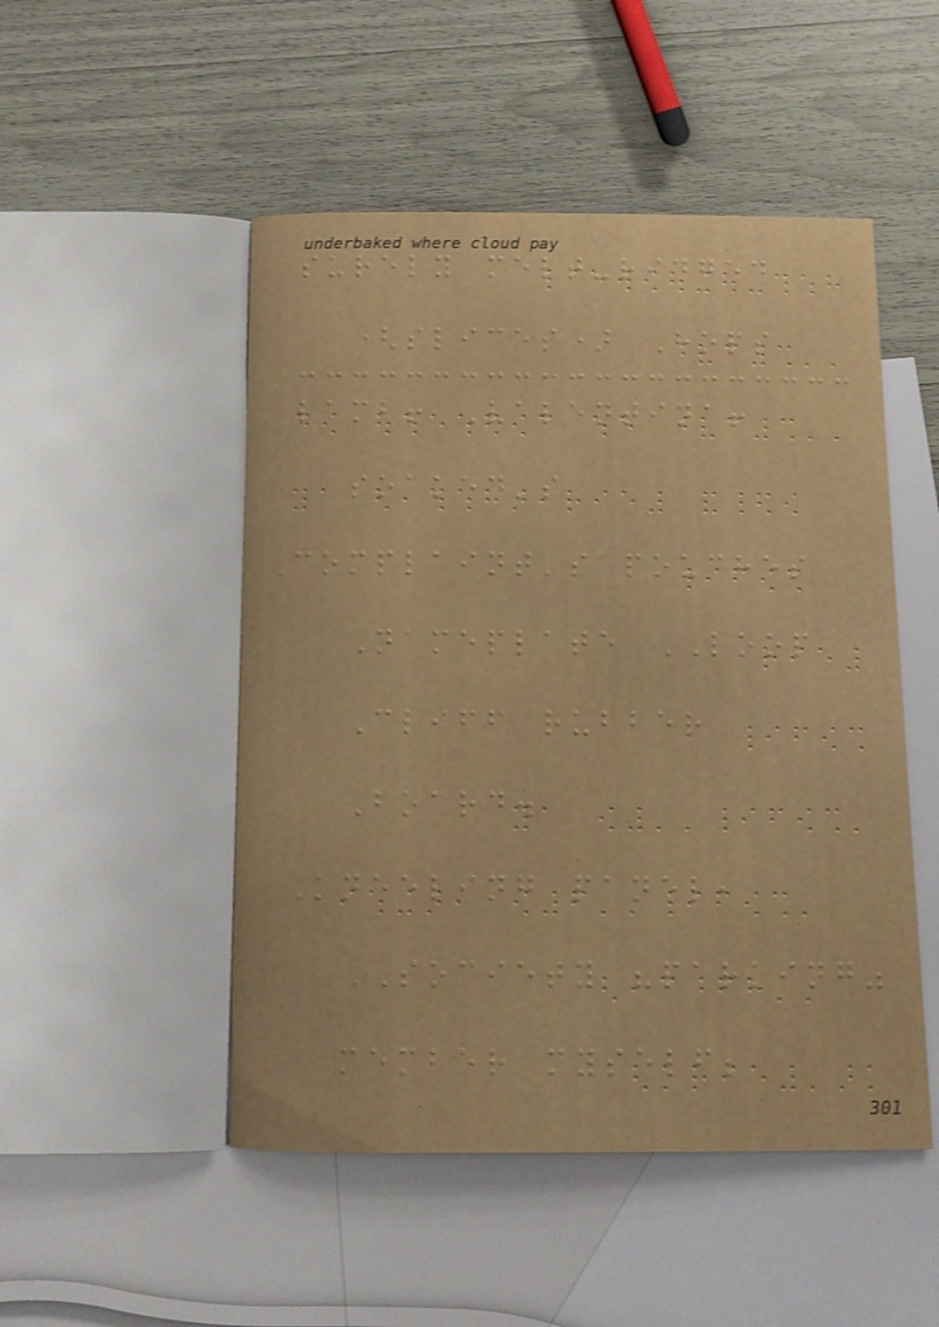surely melt-ridged
(slices) Hops
lamb! Valentina!
soaked's
complaint's pouches
Nameplate LOOP
Cliff rubber
Board.
Kneeling panel,
SOCIETY "parking"
member myself;
